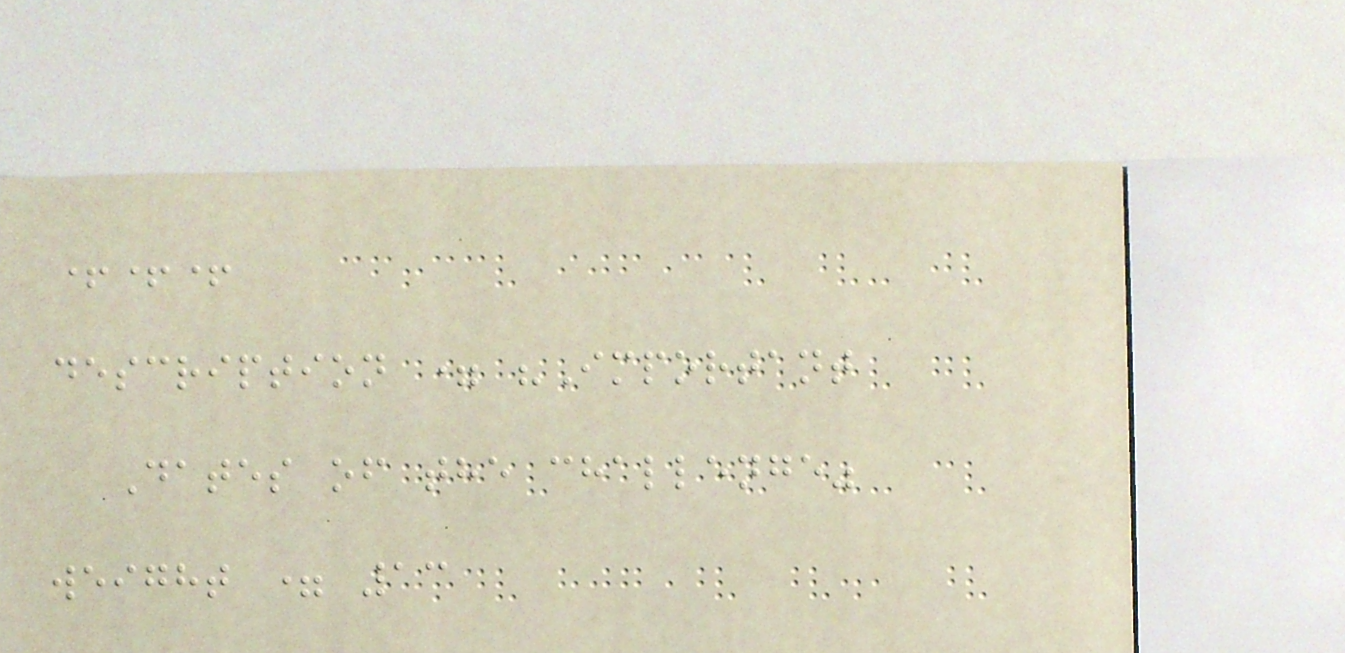+++
description = "Important
Dates of the challenge"
weight = 13
